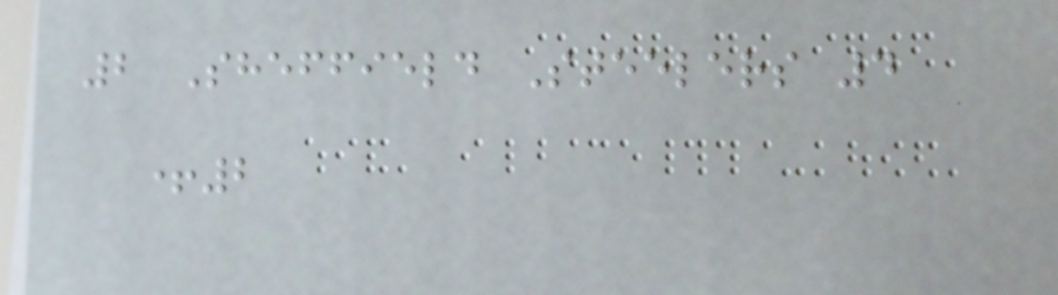2 Sheffield Steelers 4
+2
